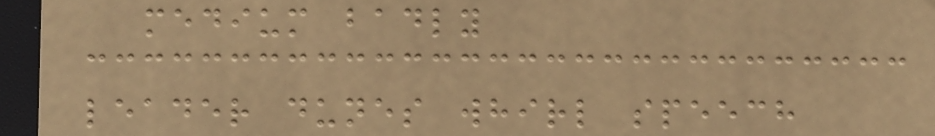medium badly
leader dunes whirl speech
